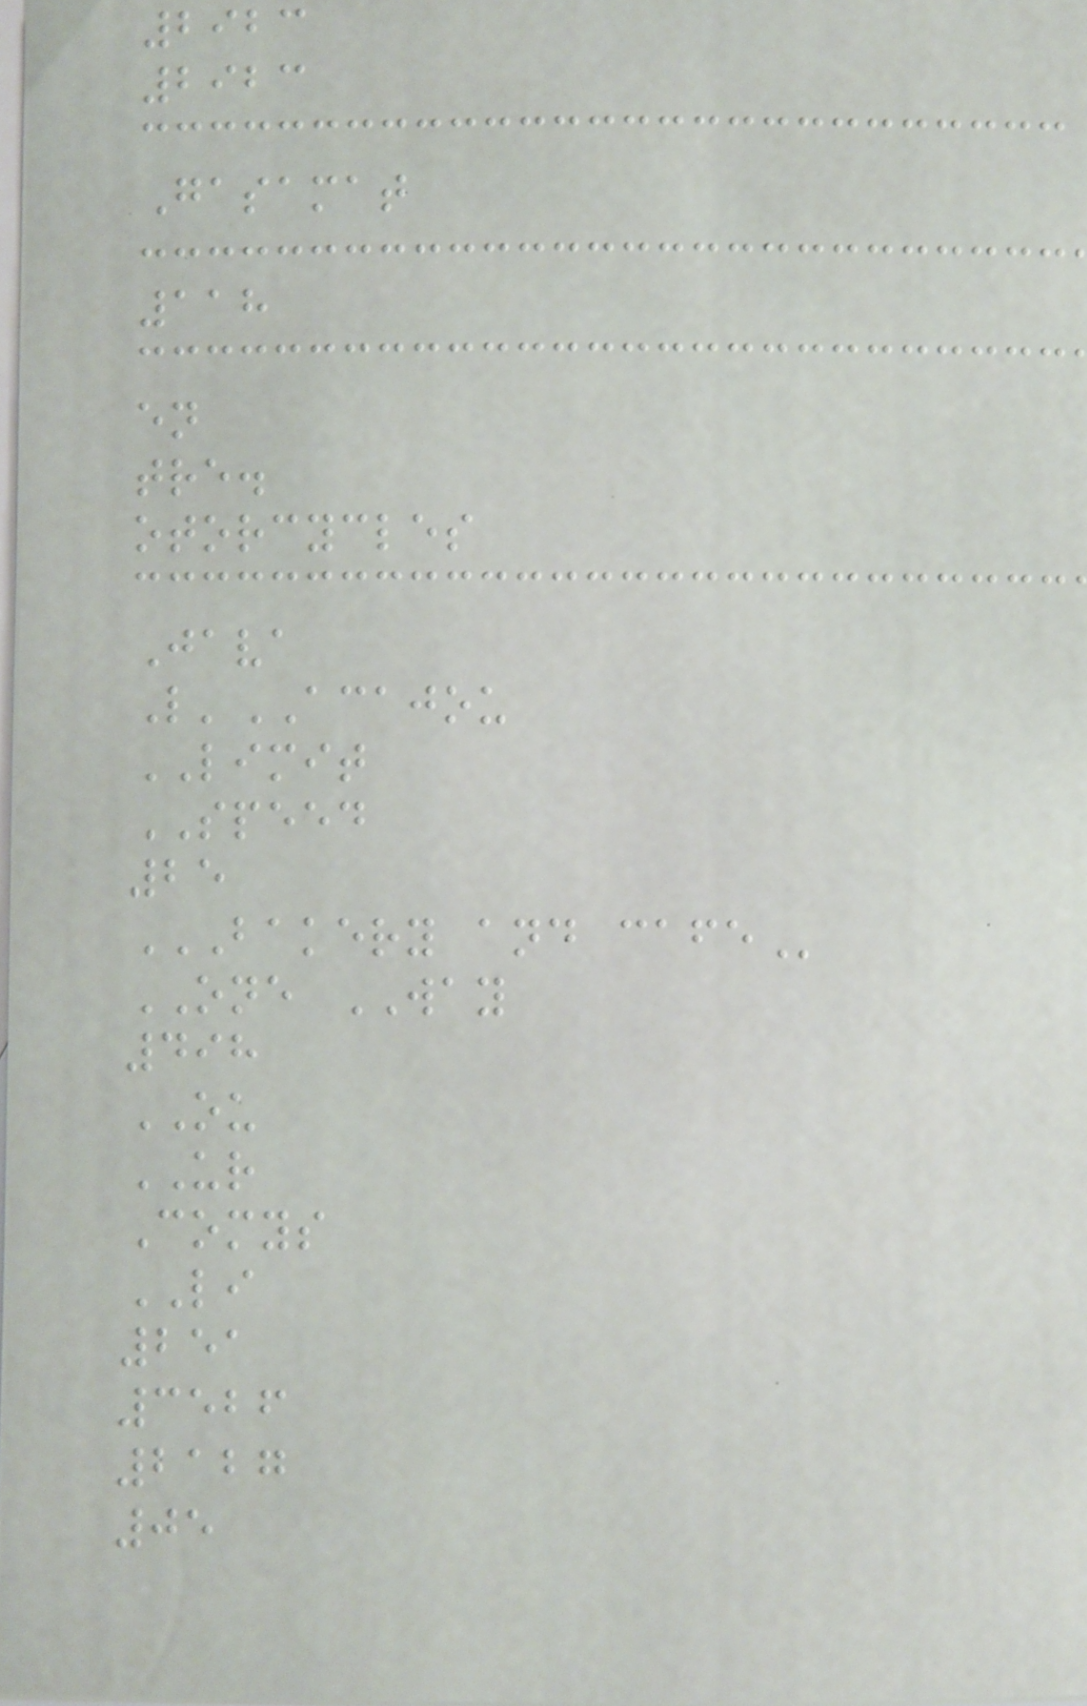2923
2923
Gasamat
118
en
tre.
otorcycles
Java
L'ACAJOU
LIMIT
SPEED
25
BAKERY AND CAFE
ONE WAY
498
OU
UR
Comys
LI
251
3526
2127
05
